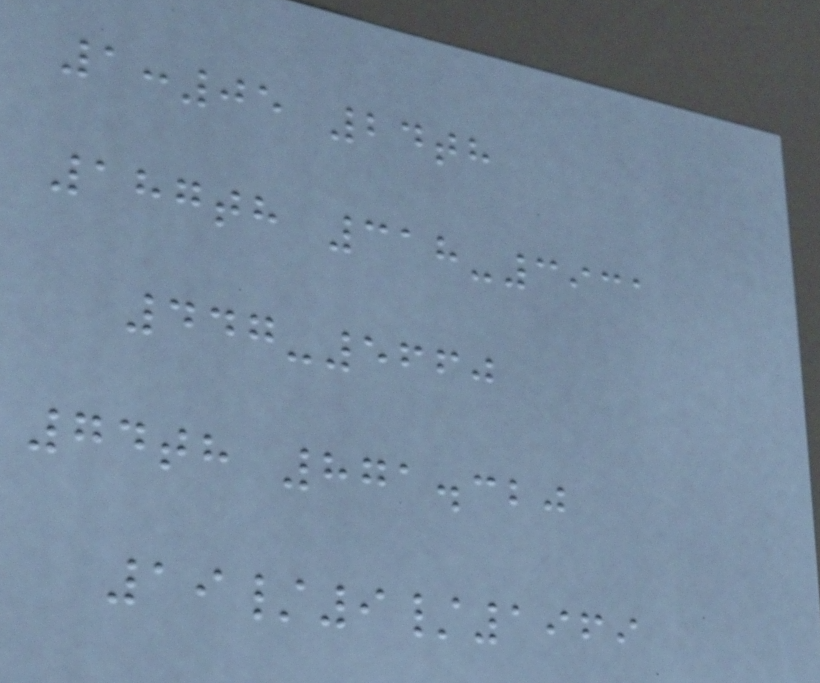1:05 24th
187th 318-3931
447-5660
74th 871.320
19/9/1969
